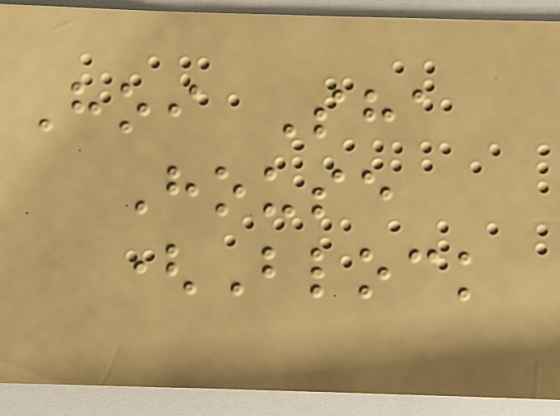Hoi Sha
House
(Block
